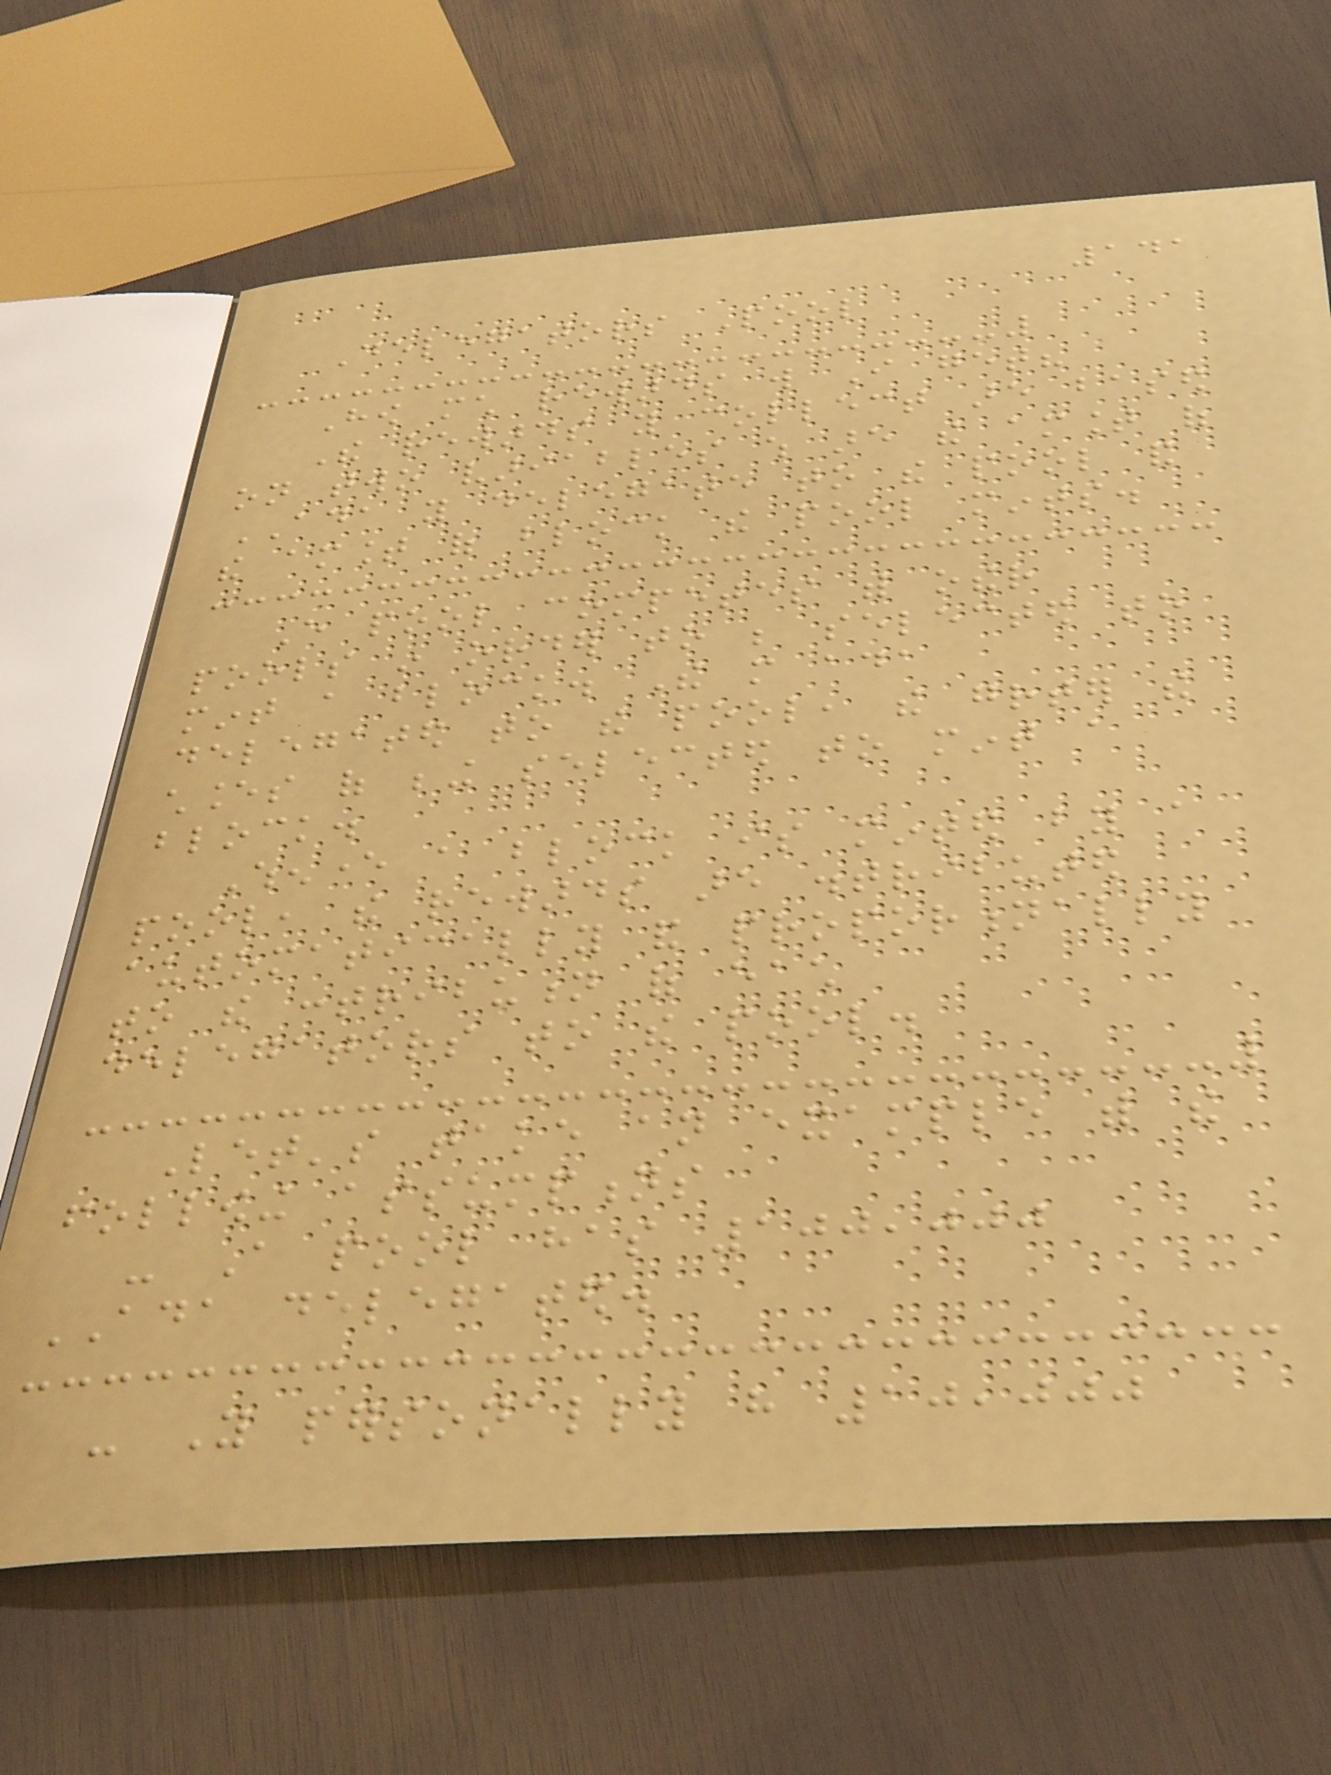141
Delegators Pool
How much rewards will I get?
The rewards you collect are based
on two variables which are the amount of
ADA you delegate to the pool and
the amount of block the pool mints.
Every pool competes with other
pools in order to be selected to
mint a block. The more ada
delegated to the pool, the greater the
chances of being selected to mint a
block.
Whenever a block is minted by a
pool, the rewards are distributed
automatically and proportionally
to the contribution of each
delegators to the pool.
Let's take an example with the
following assumptions
- A pool has 100,000
ADA delegated.
- You personally have 10,000
